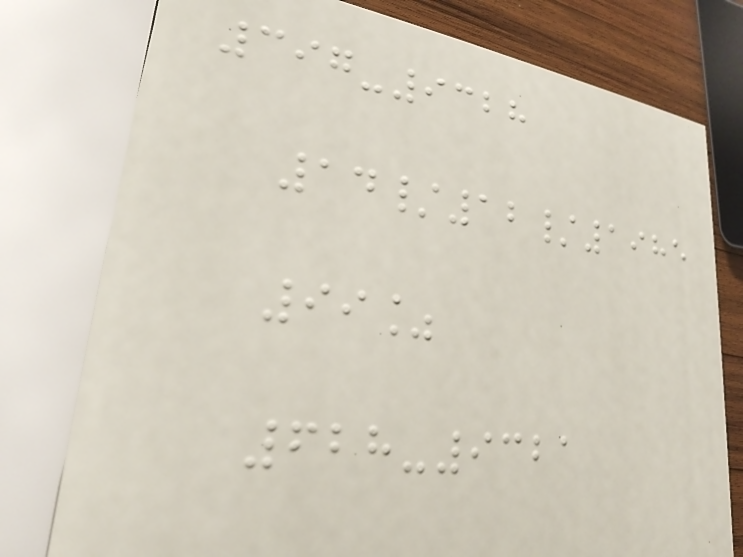397-9328
14/12/1985
99%
628-9321
